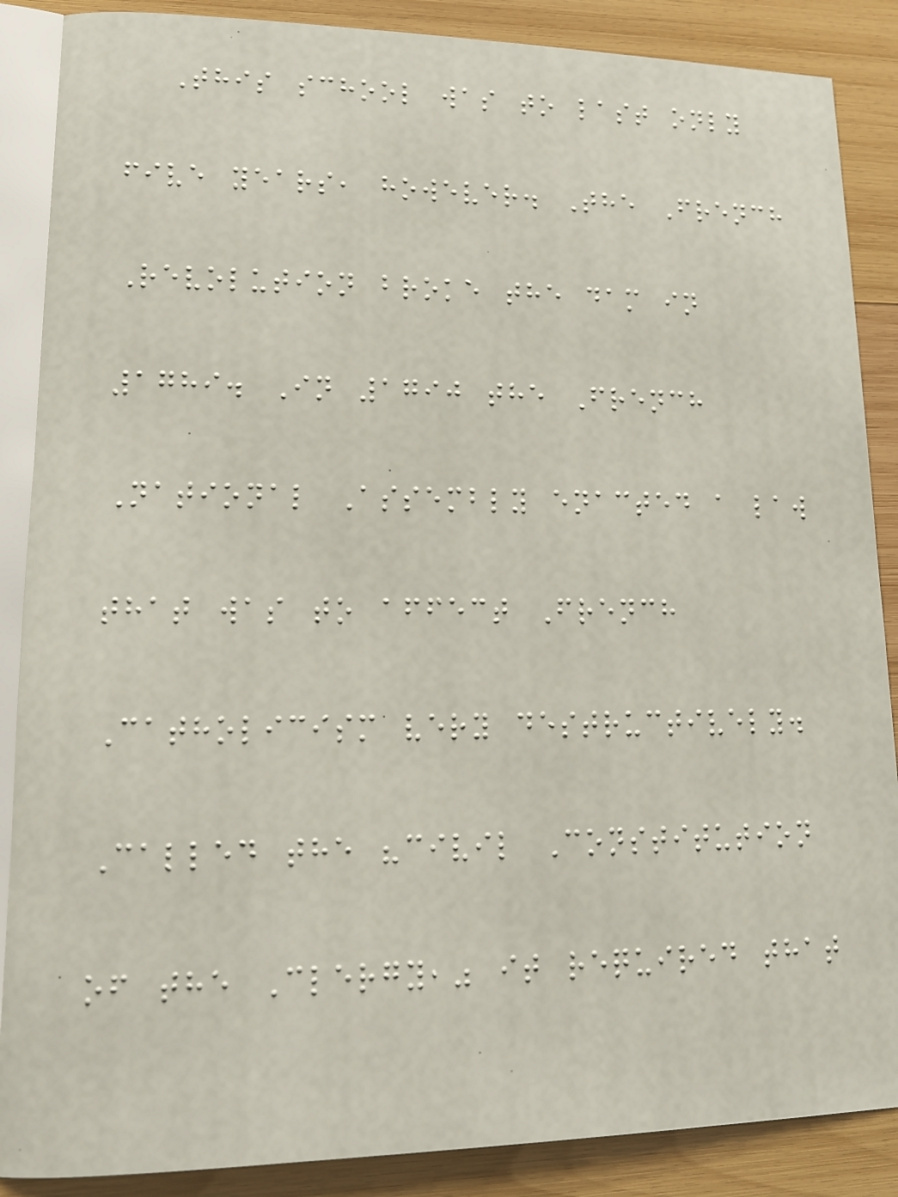This school was to last only
five years, however. The French
Revolution broke the dam in
1789. In 1790 the French
National Assembly enacted a law
that was to affect French
Catholicism very destructively.
Called the "civil Constitution
of the Clergy," it required that
